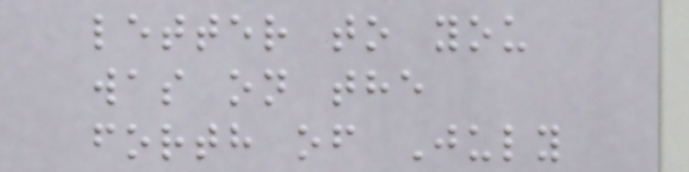letter to you
was on the
forth of July
